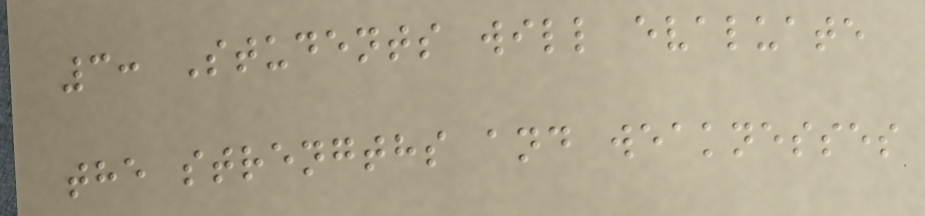3: Students will evaluate
the strengths and weaknesses
